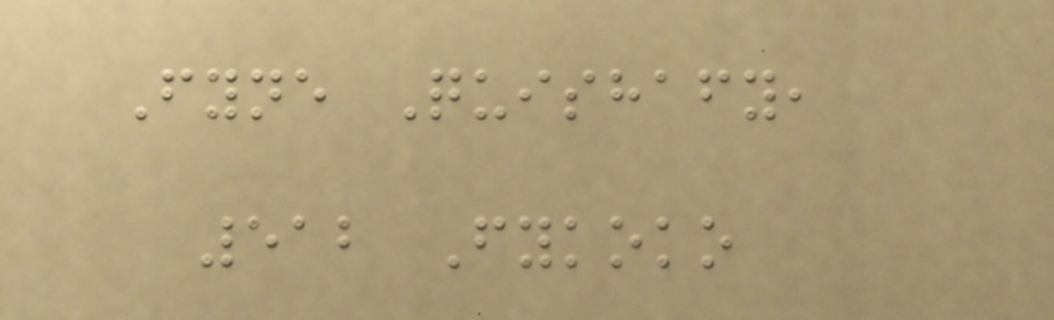Fyne Quishafy,
512 Fykoko
